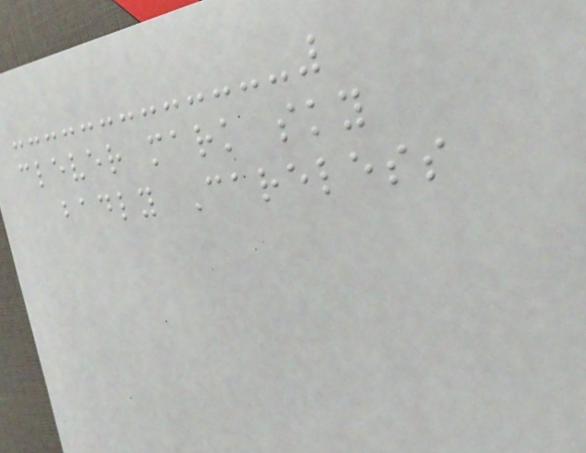clever mark sky
badly Careless
